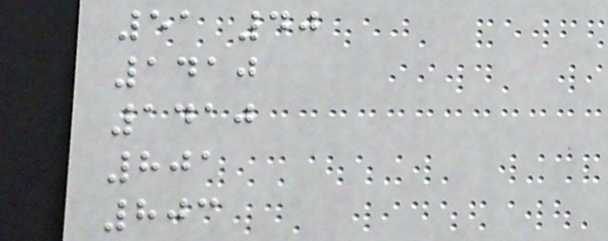51 40
1410
1410
801
803
